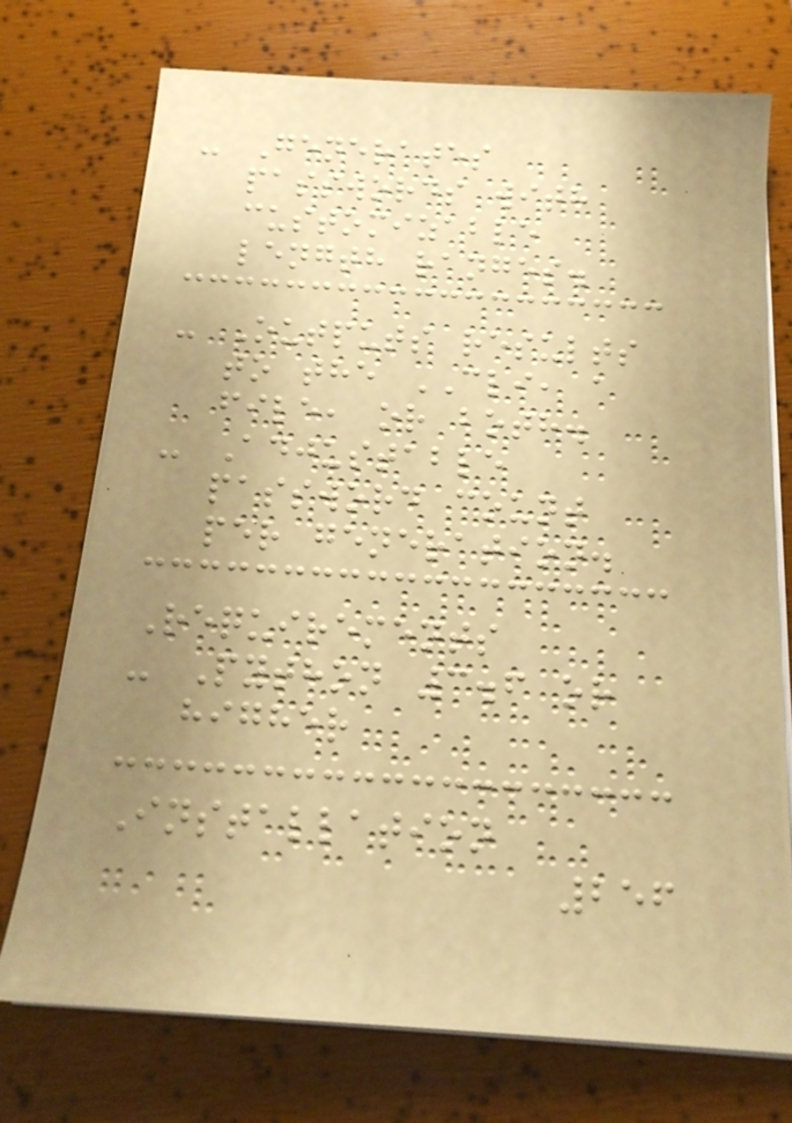- Generates
passwords with
customizable
length ranges.
- Outputs results
to the CLI, a
file, or both.
- Adjustable
password count
per generation.
Requirements
- Python 3.6 or
higher
Installation
256
